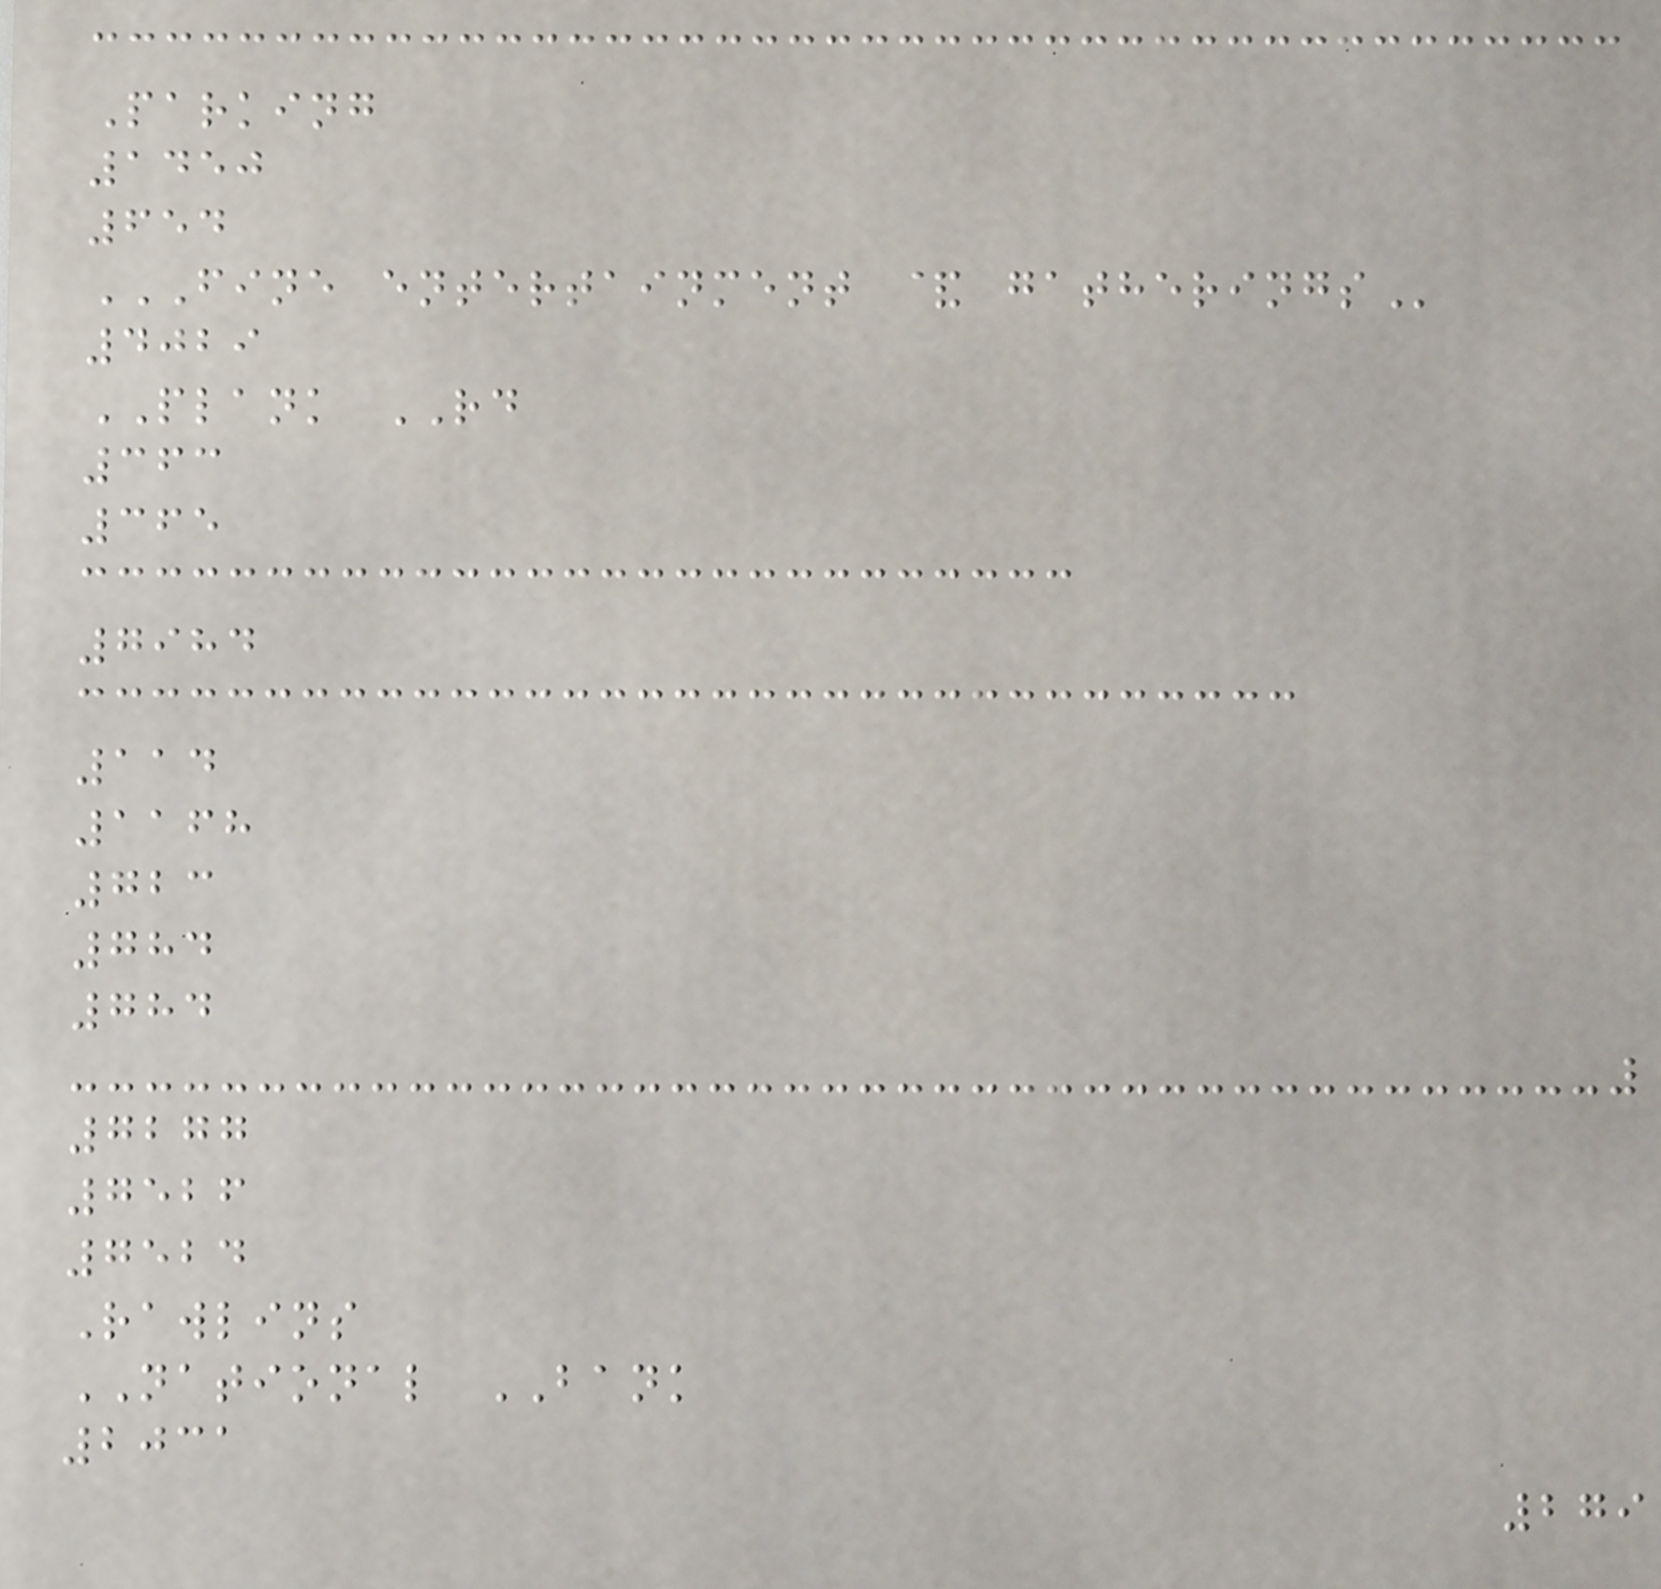Parking
1450
654
FINE ENTERTAINMENT & GATHERINGS
4029
PLANK RD
363
365
7984
114
1168
723
784
784
7277
7526
7524
Rawlins
NATIONAL BANK
2031
279
